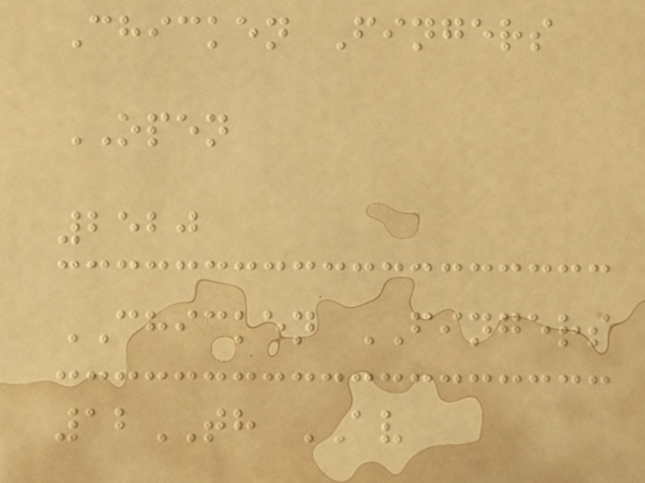Chicken Fingers
OPEN
2520
CHICKEN FINGERS
12TH AV
